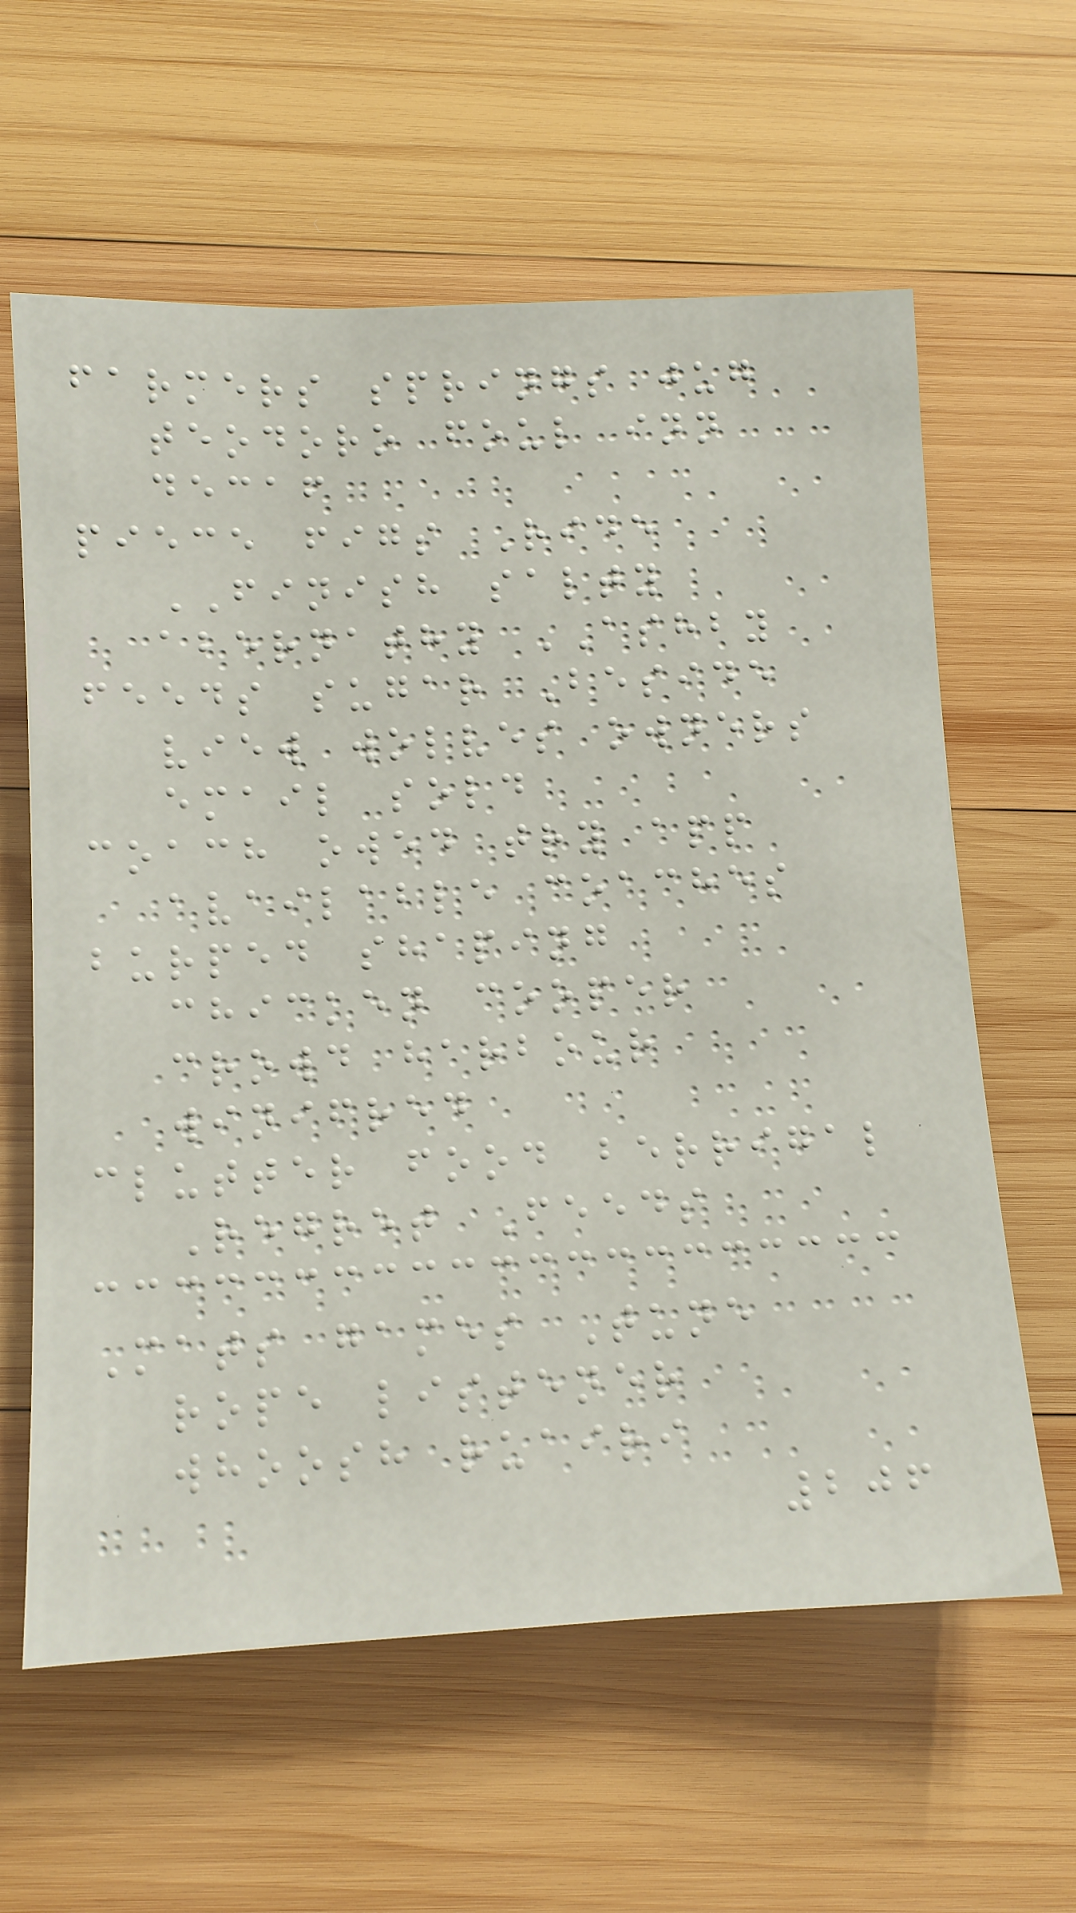farmers springs jug
teodoro foul inn
decaf
piece figs Ride
FINISH salty
abernathy ASHBY
feeds sugar Beside
view wolves owners
email sold
coach owed try app
available coaches
burped shaping
chicken cooper
crowd harbour
winifred
clutter food berrigal
Regret Feeds
Mats games Tune
rope listener
whoosh ruairi
206
